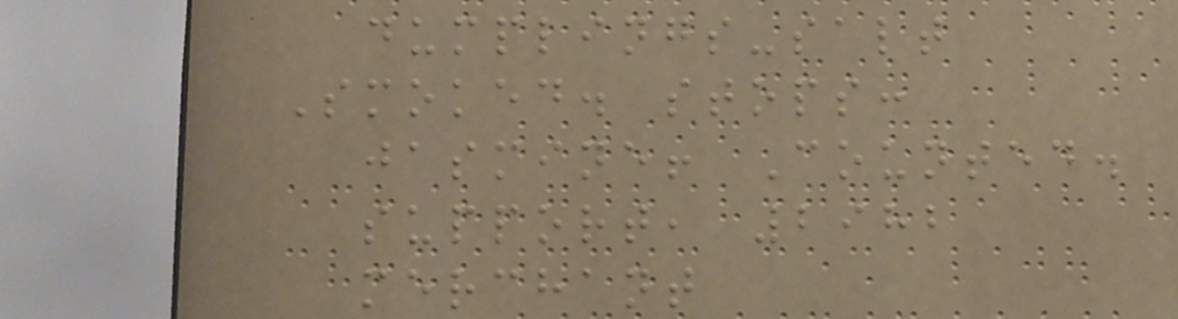dumplings-salt
Smoked. stops:
jasmine! Counted.
support, 2982
merchant
